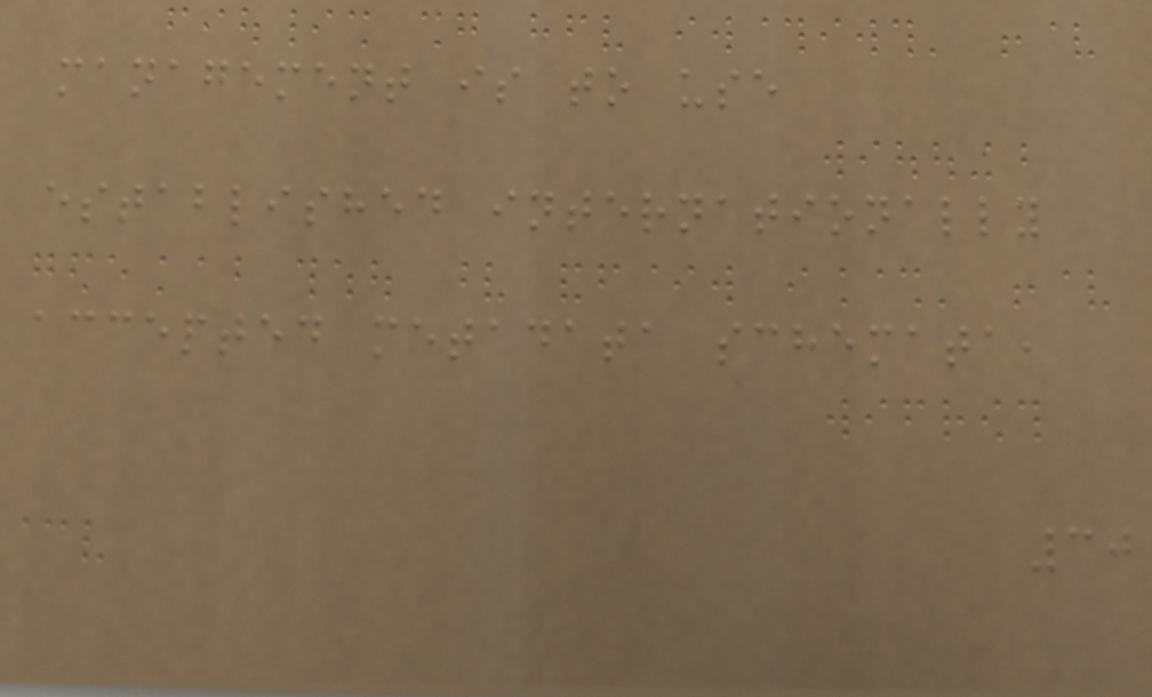management is to use
established internationally
accepted metadata schemata,
30
